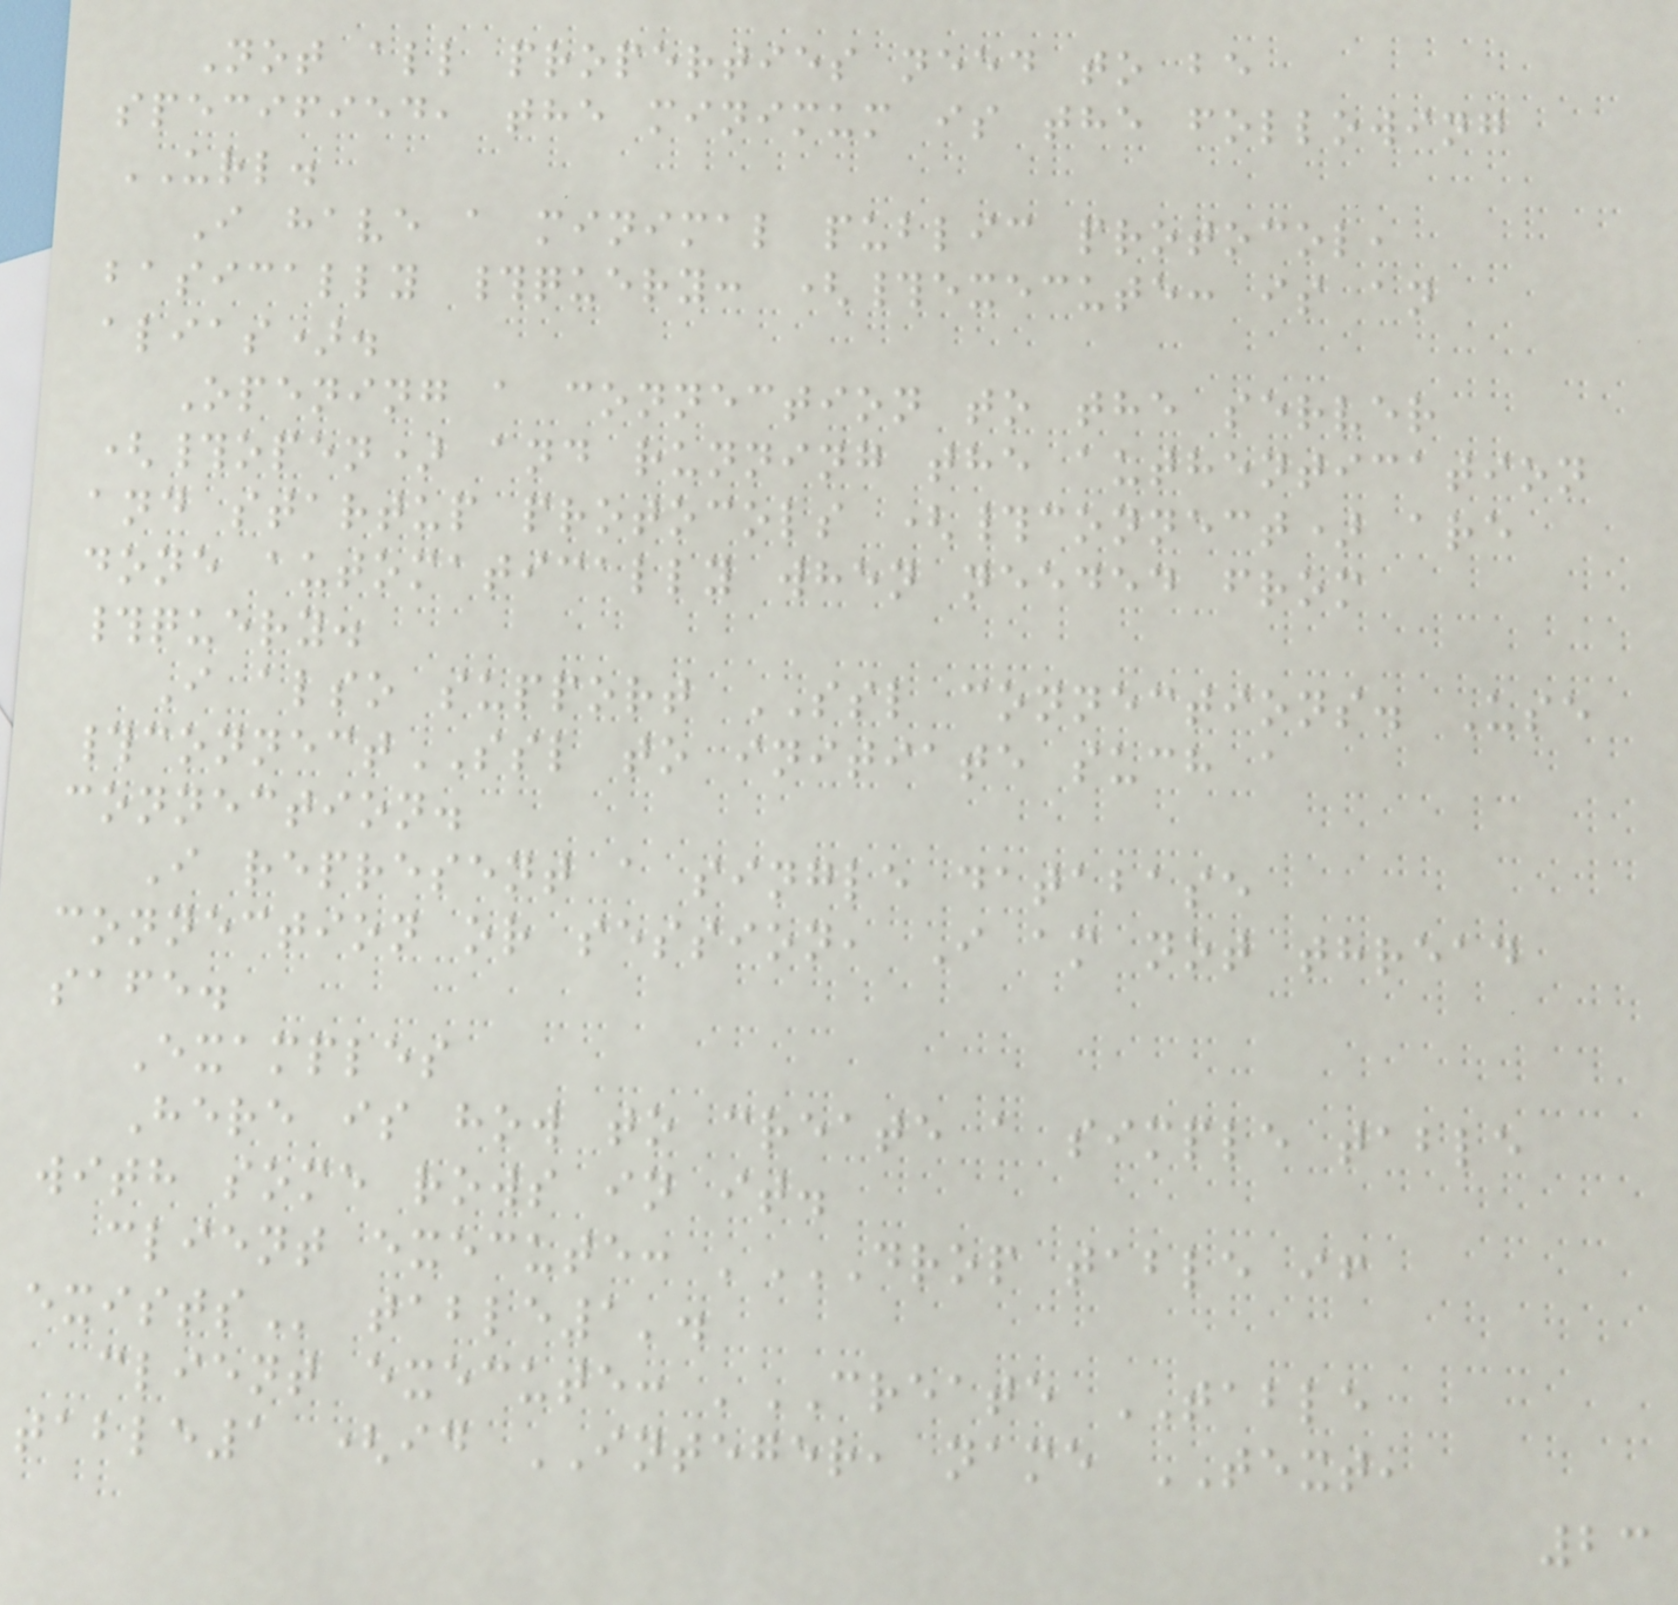Not all properties need to be
specified, the minimum is the following
URL.
I have a minimal public protocol,
basically #query: (#execute: is an
alias).
Opening a connection to the server
(#open) and running the authentication
and startup protocols (#connect) are
done automatically when needed from
#query.
I also support SSL connections. Use
#connectSSL to initiate such a
connection.
I represent a single database
connection or session, I am not thread
safe.
Examples
Here is how to create a simple table
with some rows in it.
client execute: 'DROP TABLE IF
EXISTS table1'.
client execute: 'CREATE TABLE
table1 (id INTEGER, name TEXT,
23
